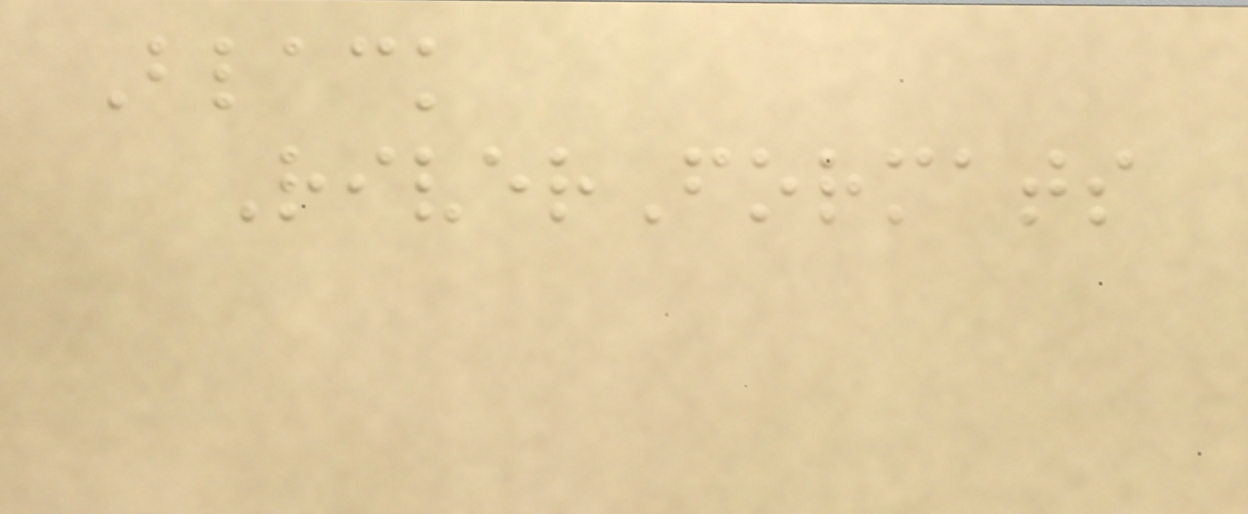Black
RiverFormats
